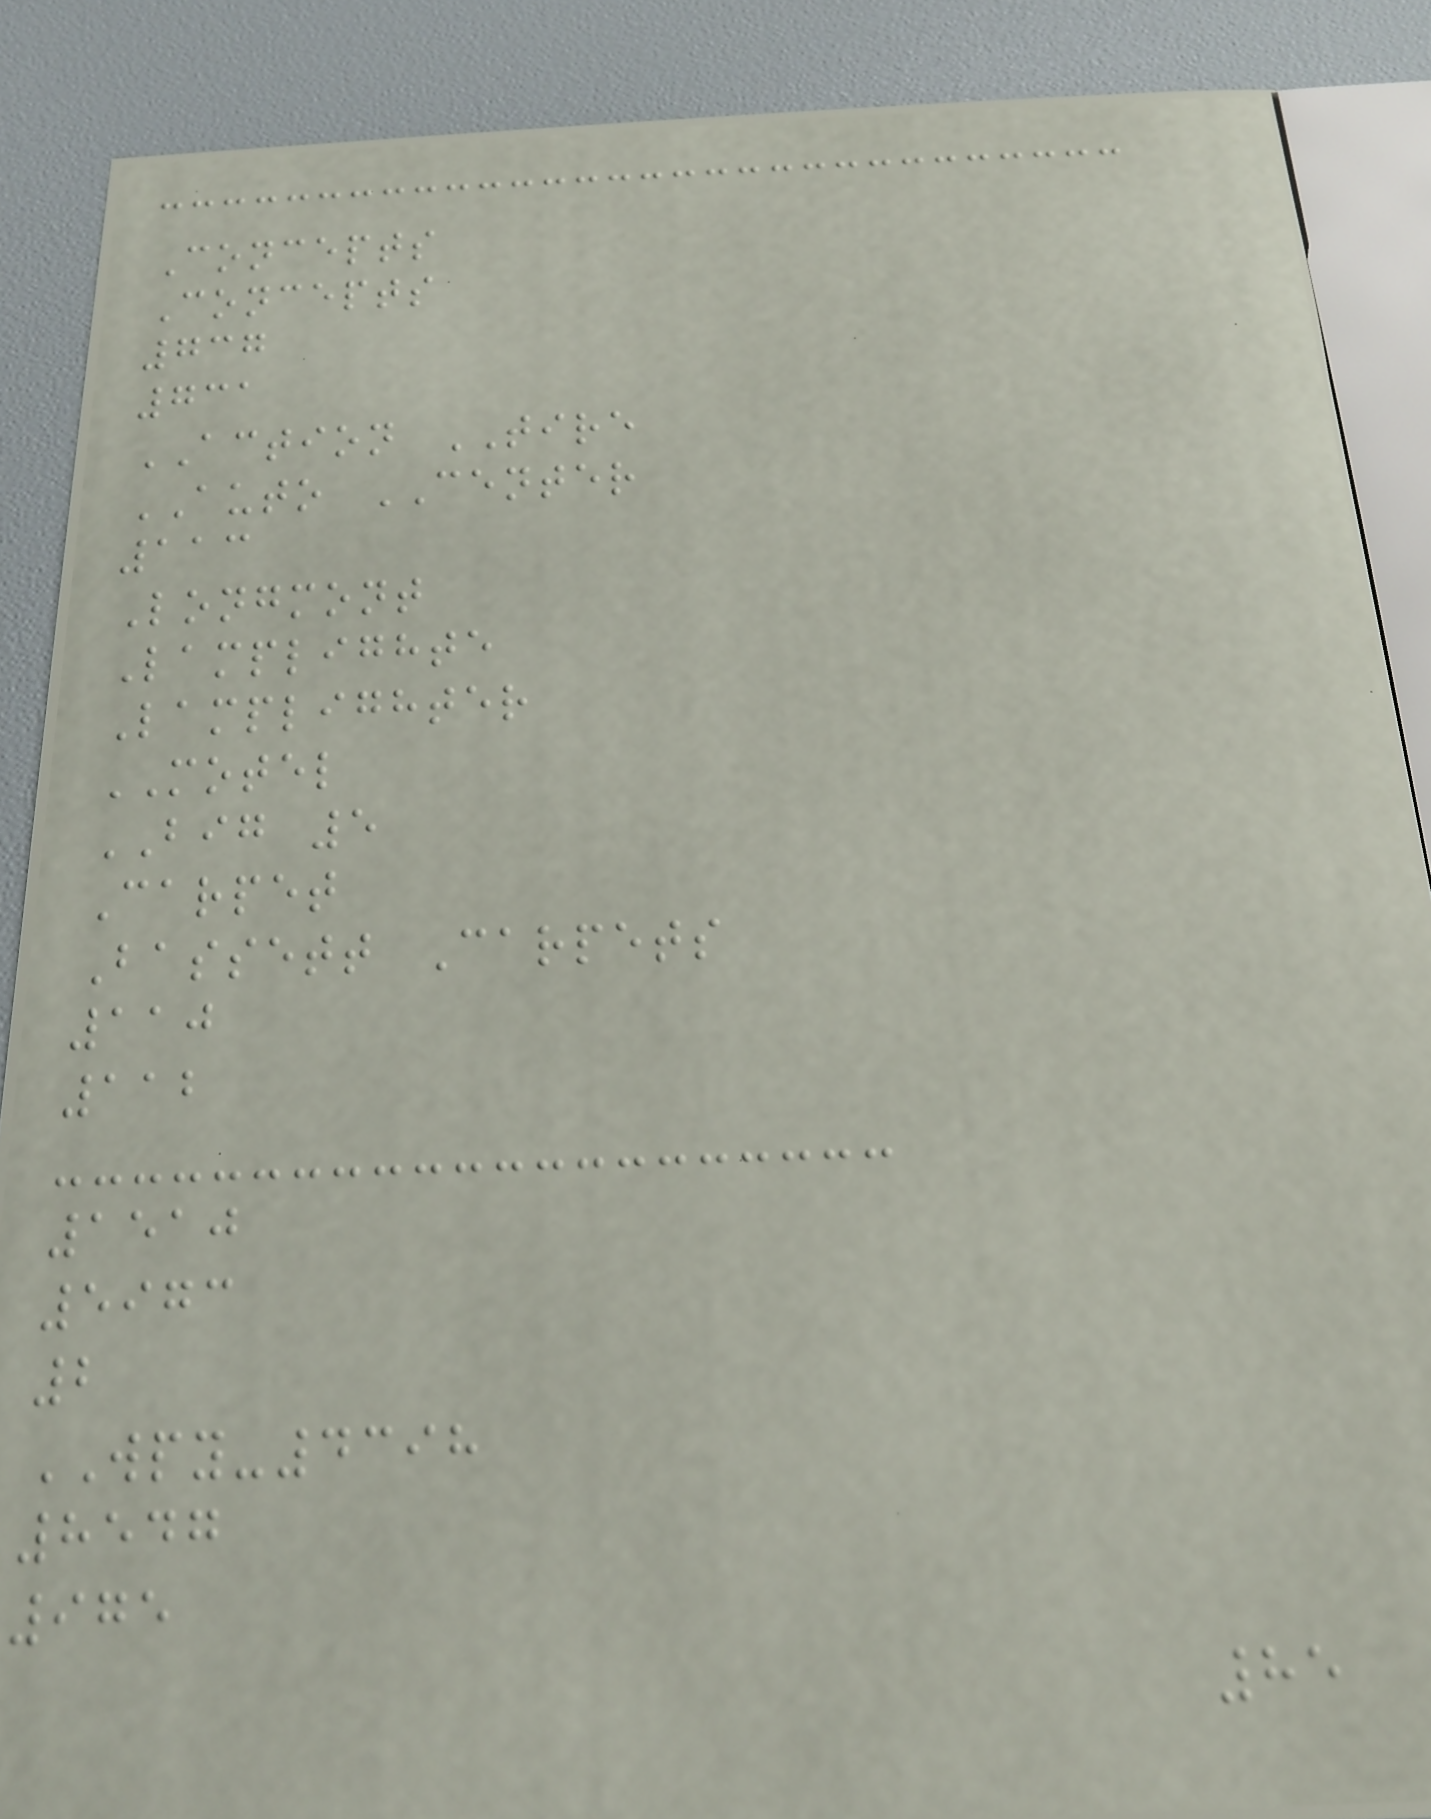Concepts
Concepts
737
731
ACTION TIRE
AUTO CENTER
113
Longmont
Lamplighte
Lamplighter
MOTEL
BIG 5
Carpet
Bassett Carpets
110
112
1510
5973
2
WPY-4398
8547
975
85
